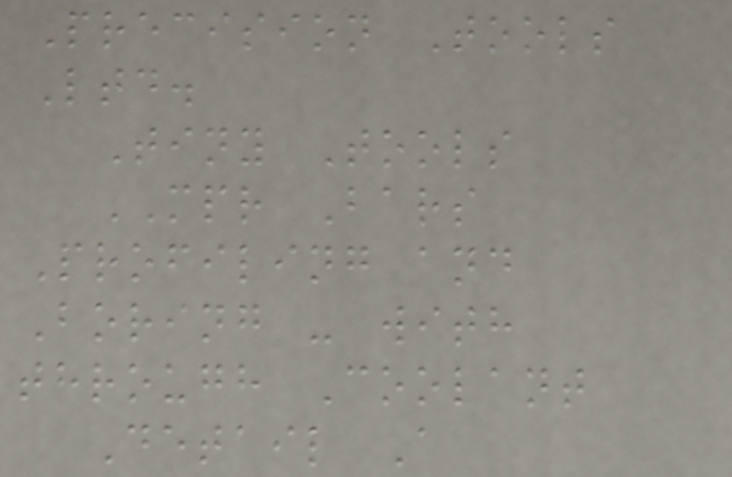Precision Tools
Ltd.
Tiny Tools
MPR Bars
Profiling and
Boring - with
through Coolant
Detail A
